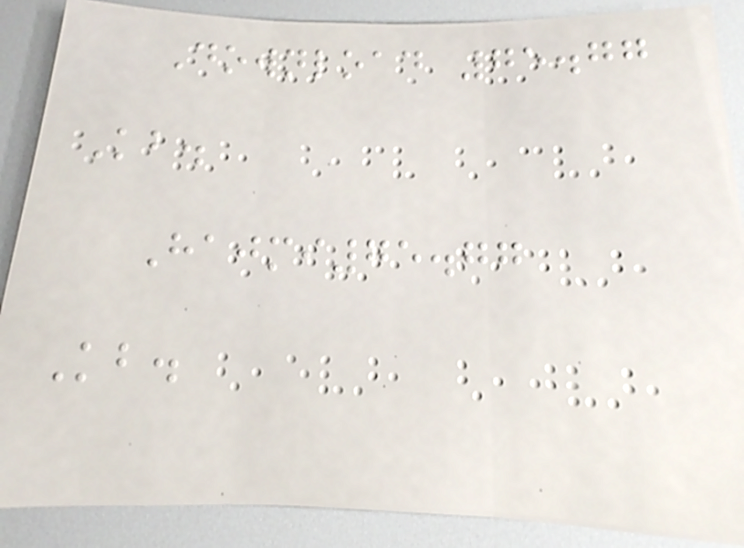Download 75.77
Kb.
Hajmi75.77
Kb.
